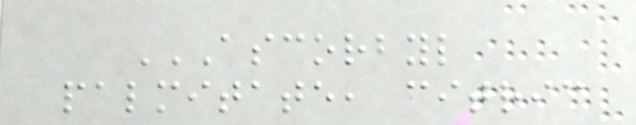ASCORBYL
PALMITATE, CITRIC
